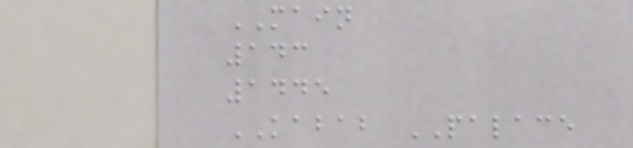MAIN
143
1445
KABAB PALACE
